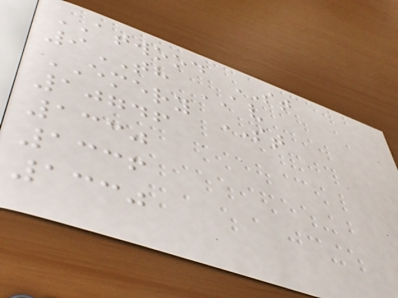ATWOOD ST
9TH AV
EMERY ST
10746
1330
1336
1330
